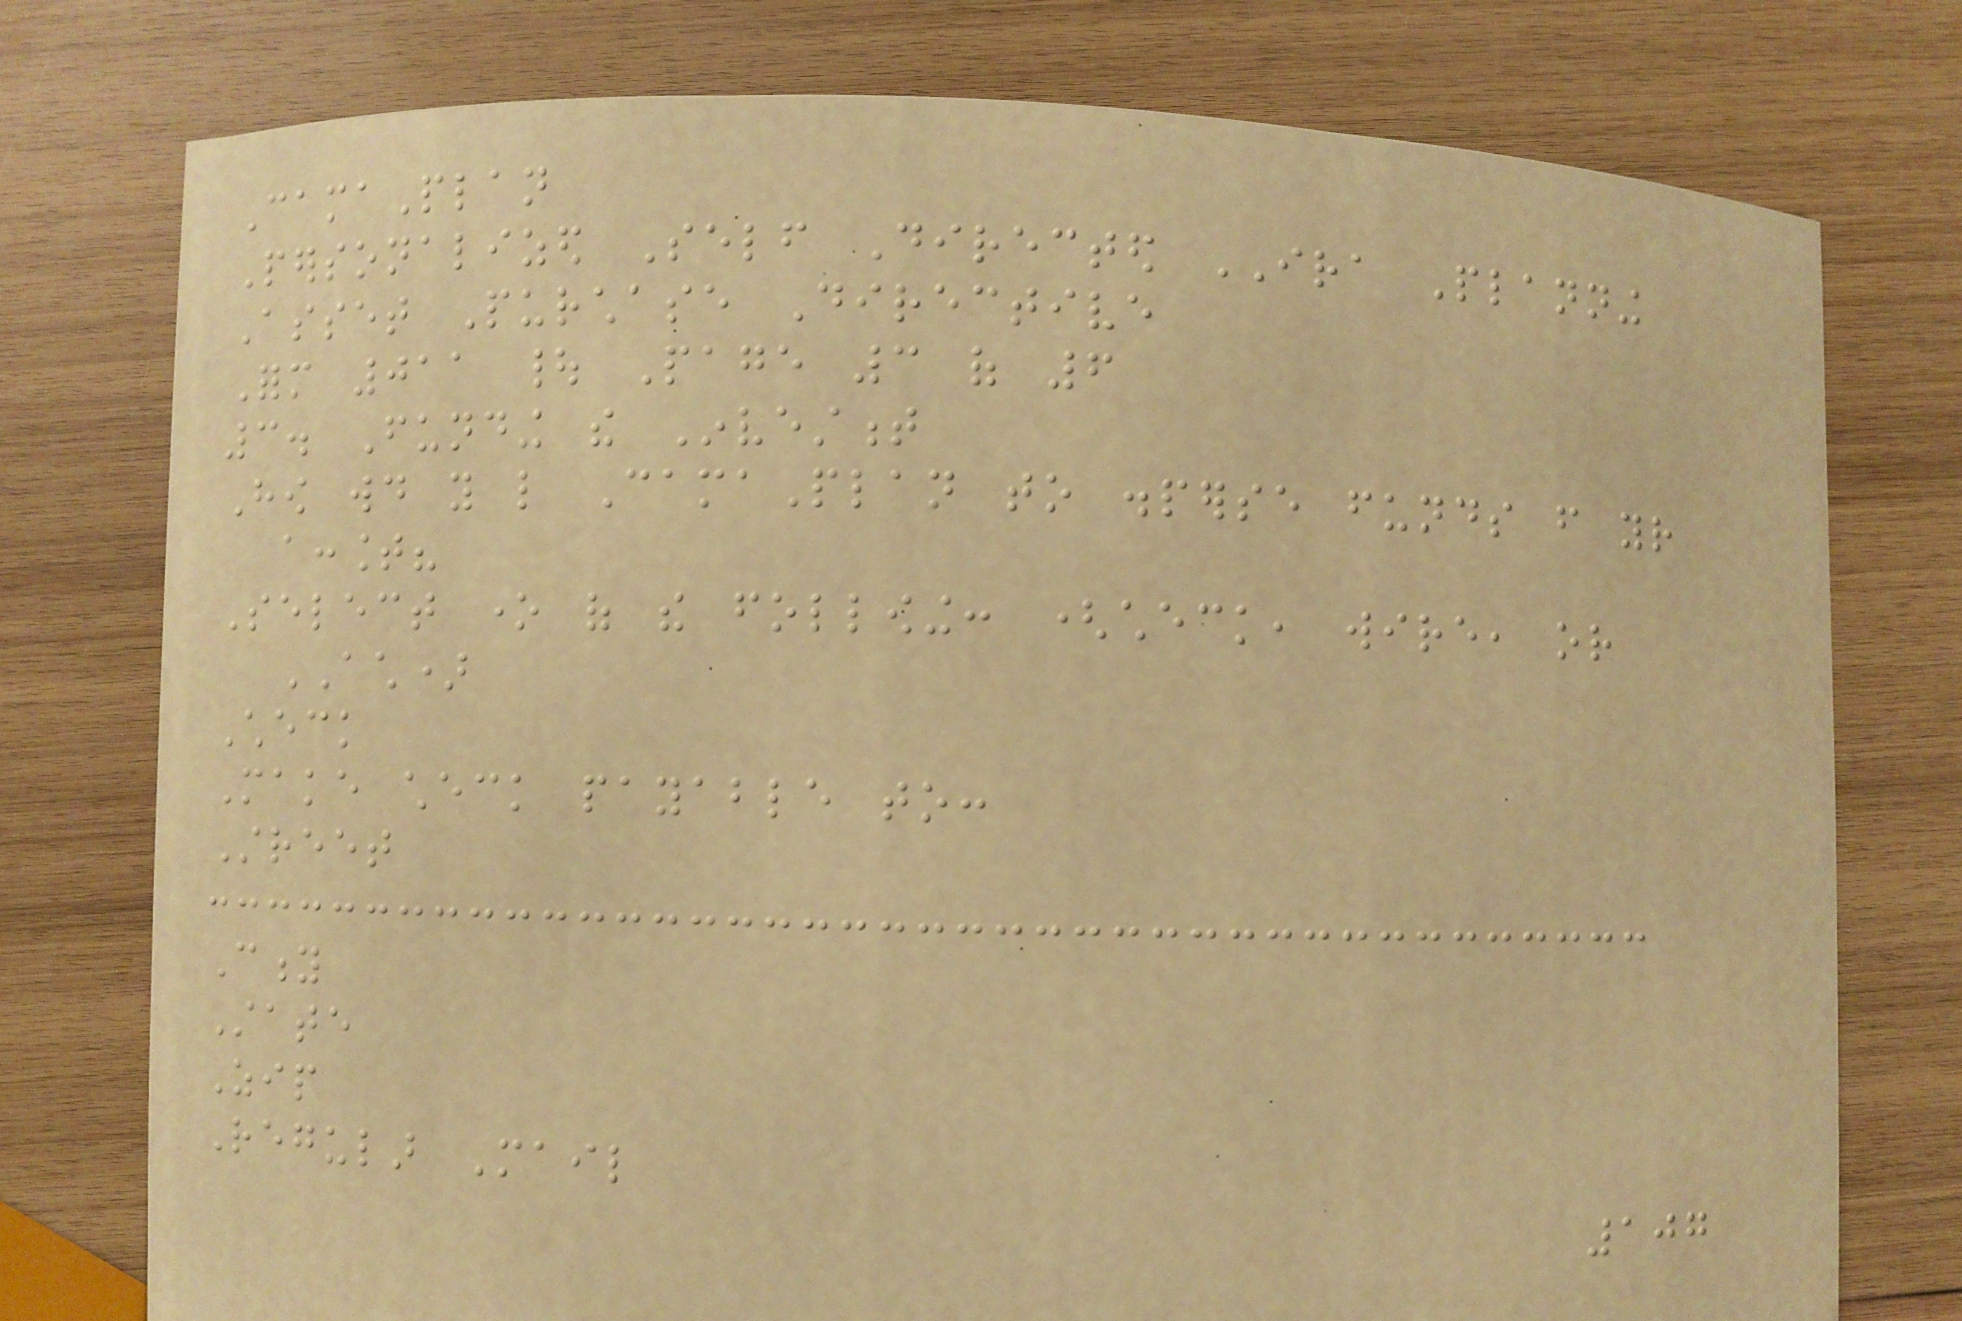CamaPlan
Personalized Self Directed IRA Planning
Asset Purchase Directive
Form 011 | Page 3 of 6
3. Funding the Investment
How would you like CamaPlan to disperse funds from your
account?
Select one of the following: (check, wire, or
ACH)
Check
Make check payable to:
Street
City
State
Zip
Regular Mail
107
